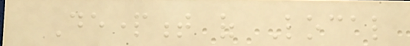Department of Local
